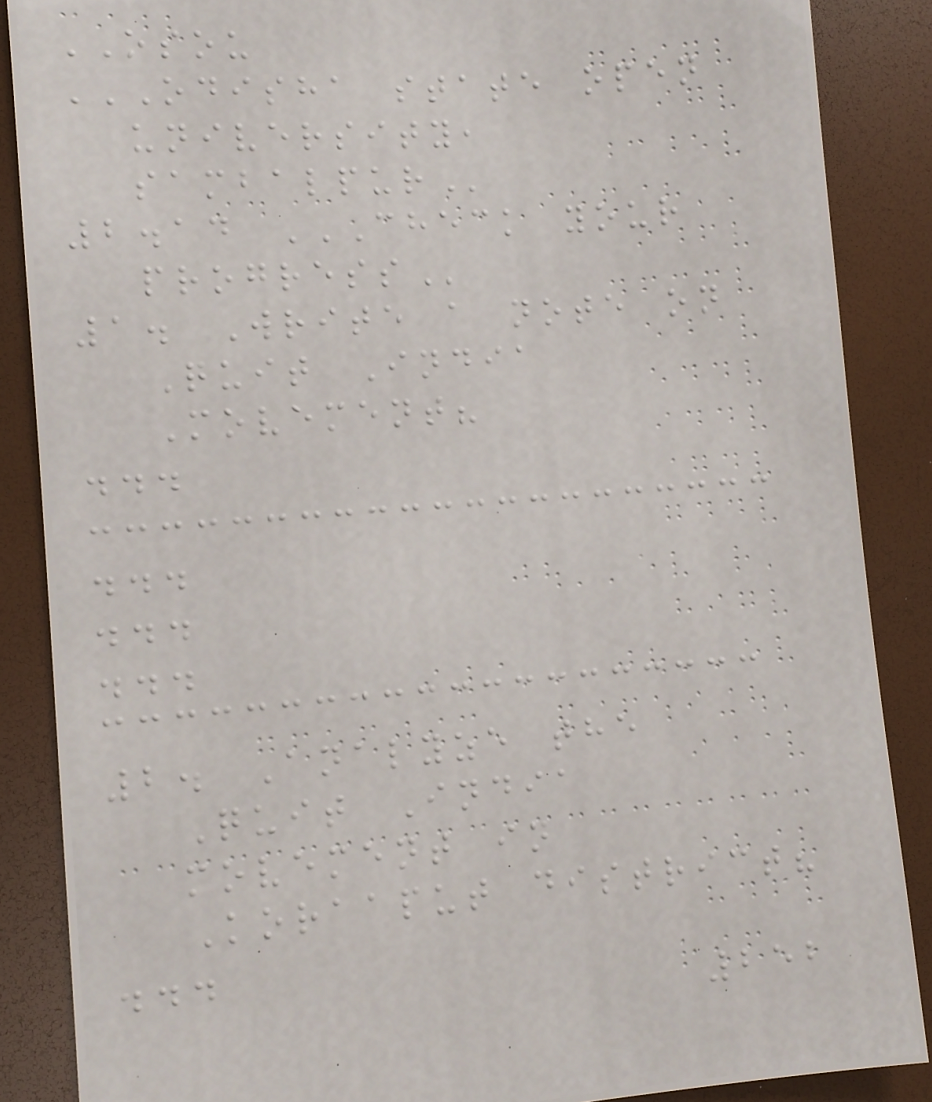OSOU
ODISHA STATE OPEN
UNIVERSITY,
SAMBALPUR
2.14 CHECK YOUR
PROGRESS
1. Write a note on
Quit India
Movement?
...
...
...
...
2. Analyze the
Quit India
movement in
Koraaput district?
...
252
